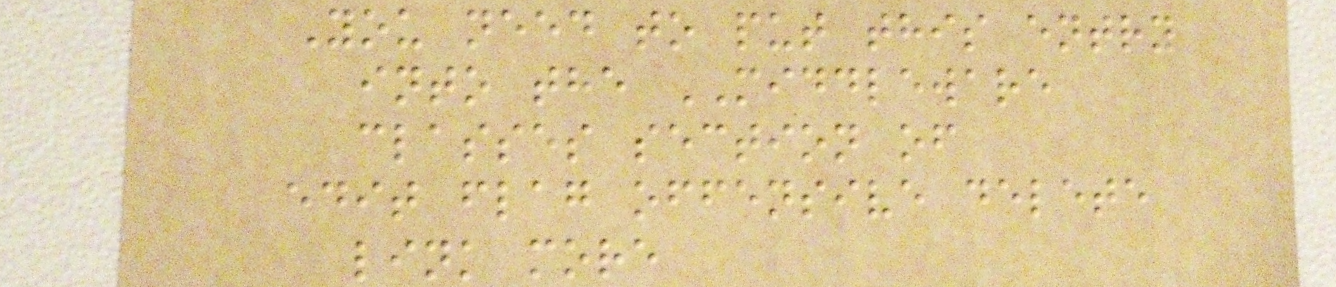You need to put this entry
into the MIDDLEWARE
classes section of
edit flag offensive delete
link more
